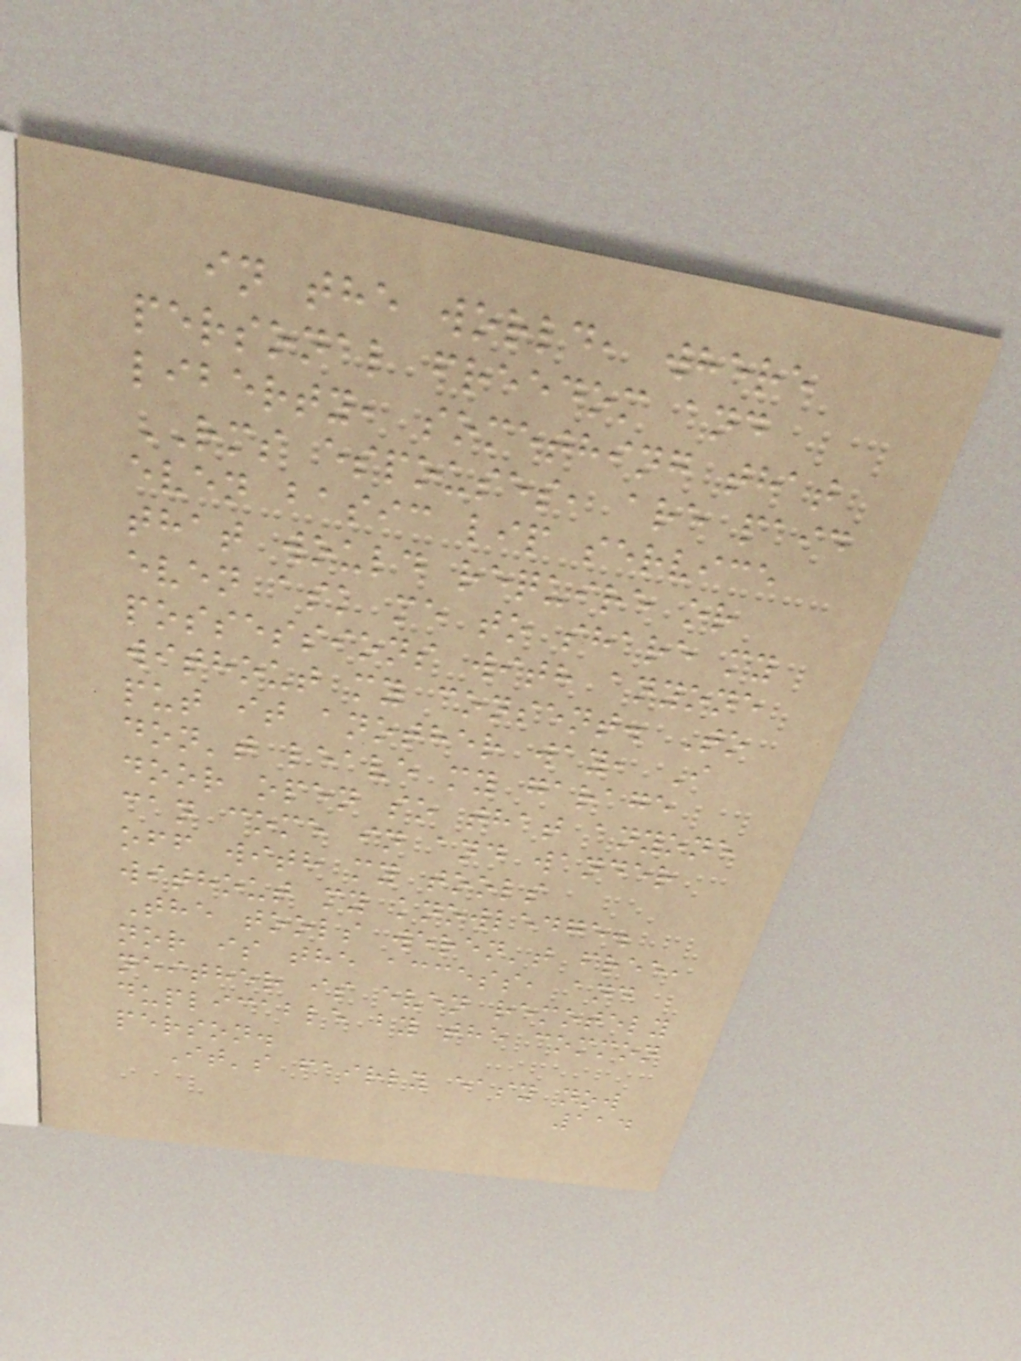in the world, where
personal freedom and
liberty, something that
RMS espouses, are paid
even basic lip service
that would require or
even ask me to share my
possessions with anyone
without my consent. To
put it another way, I
don't leave my garage
door open so that anyone
can come in and wander
off with my tools
without my knowledge.
The tools weren't free,
nor is the access, and
neither is even remotely
duplicable by the common
person.
It's fairly easy now
114
